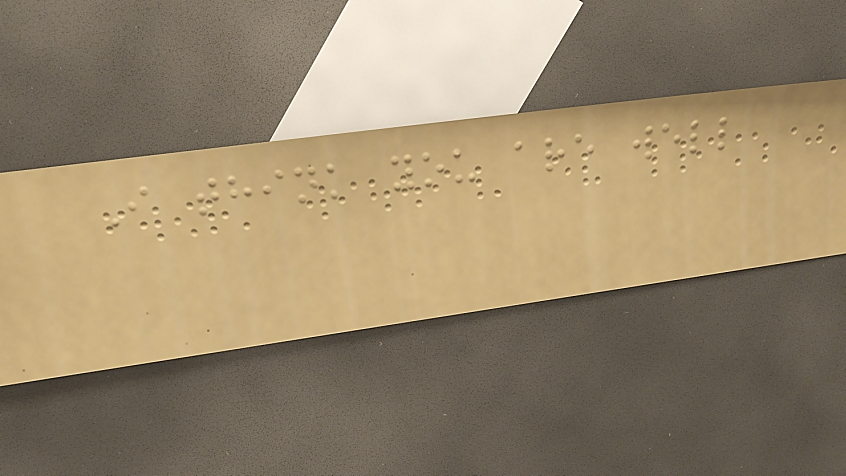I think you are well
